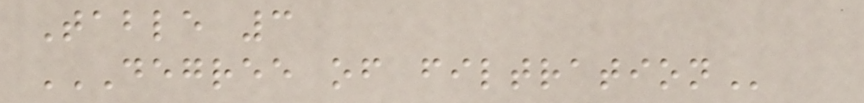Table 3
DEGREE OF FILTRATION
